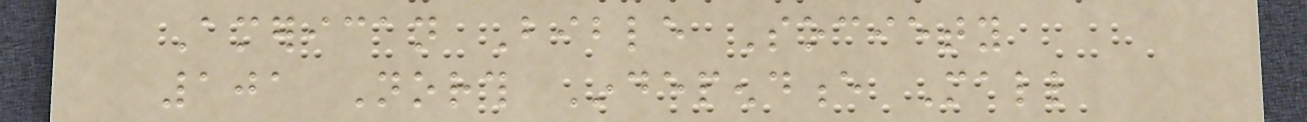American Bible Society
101 North Independence Mall
